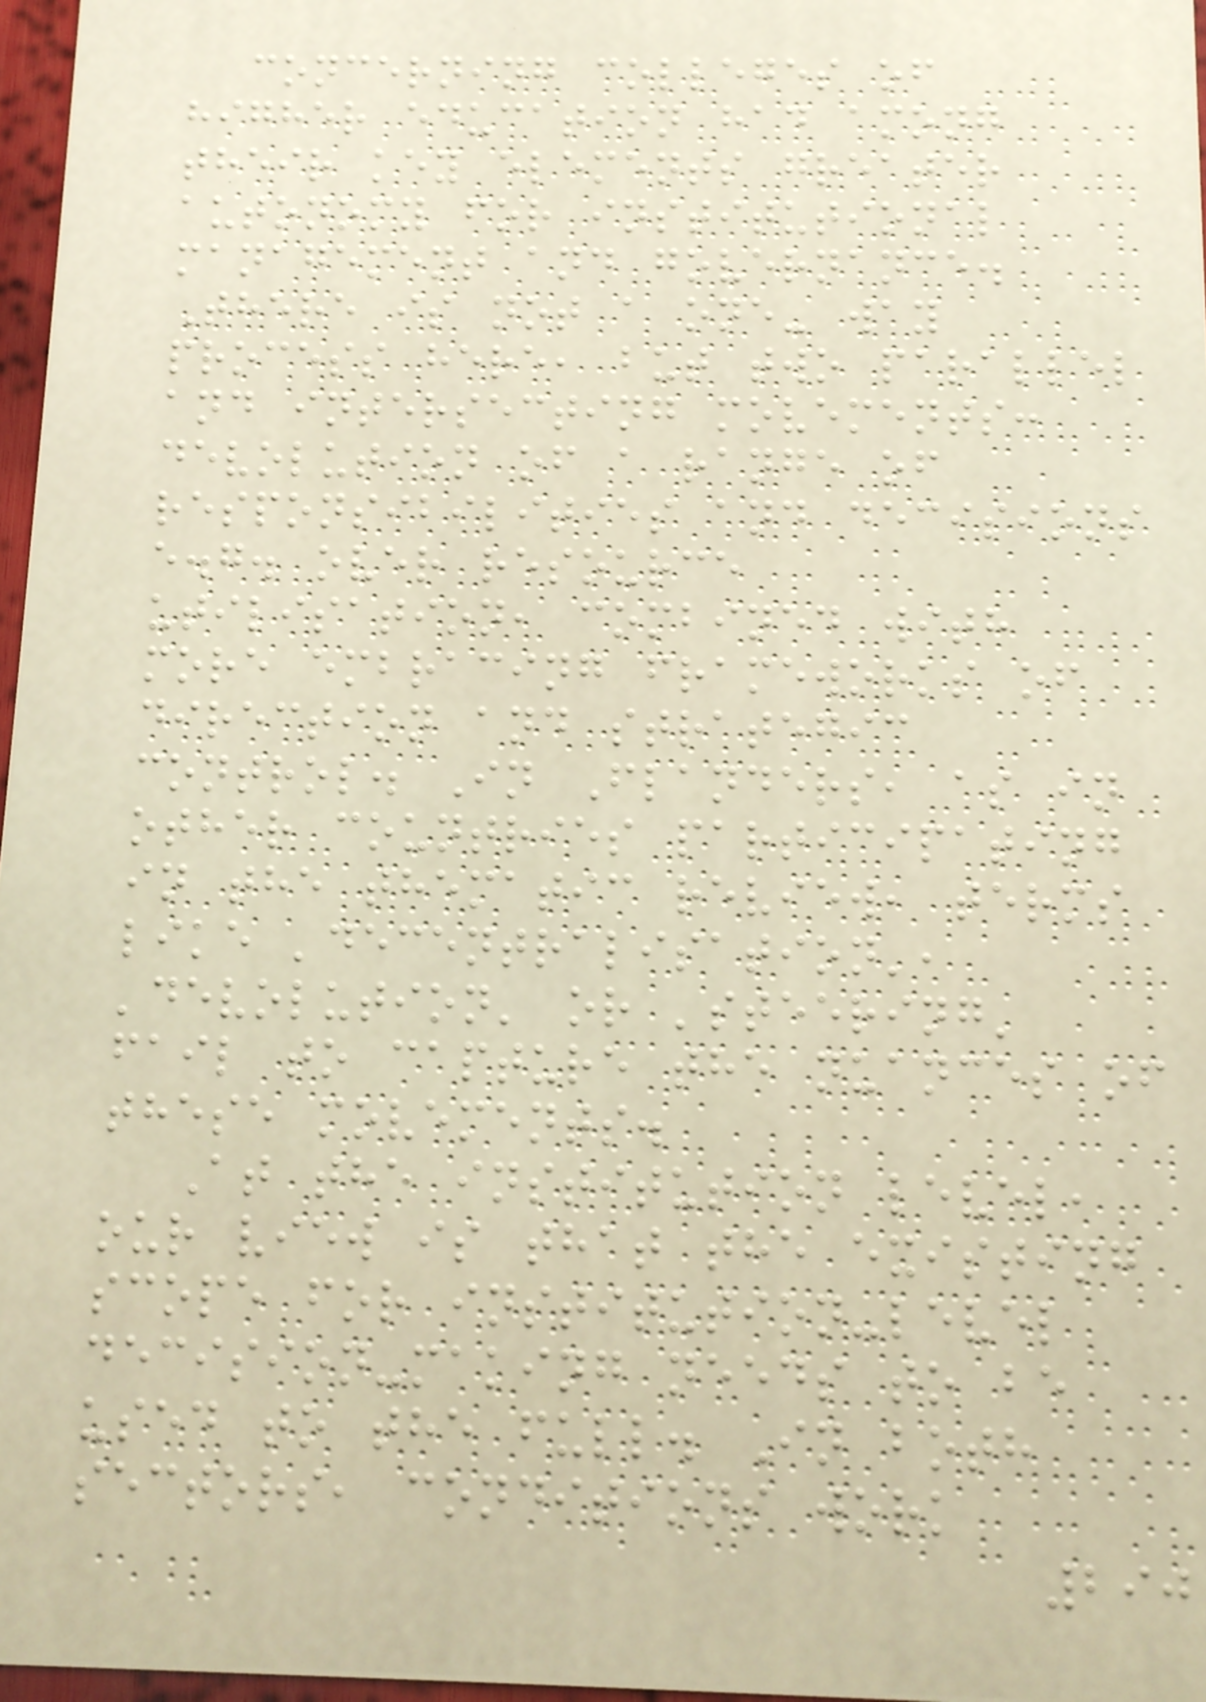concerning colleges of
higher education had among
their key elements greater
autonomy for institutional
management and governance.
There is not a one- way
process here, but two parallel
and intersecting movements:
devolution of a range of
responsibilities and decisions
e.g. over resource
utilisation, combined with
more embracing frameworks of
direction and strategic
control. In Flanders, as in
other countries participating
in the thematic review, terms
like 'decentralisation',
'devolution' or 'steering'
fail to capture the nuances of
these movements.
At the institution level,
our view is that the existing
scope for institution-level
decision-making needs to be
used to the full. In both
sectors, conditions work
290
